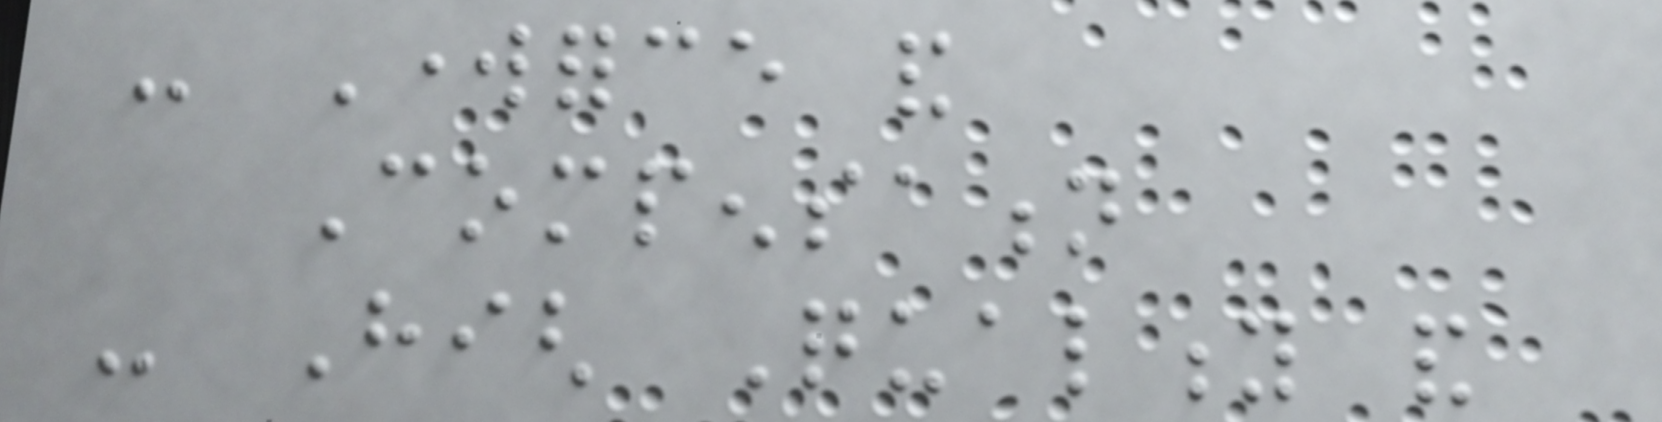- Workforce and
Compensation
- High Quality and
